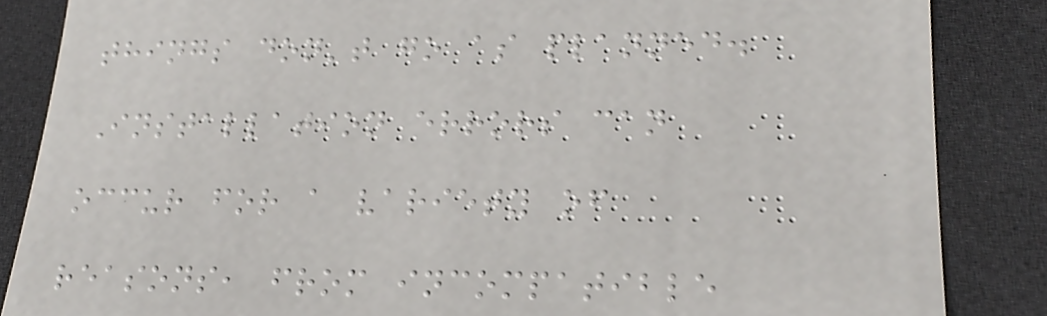things don't go as planned.
Installation errors can
occur for a variety of
reasons, from incompatible
